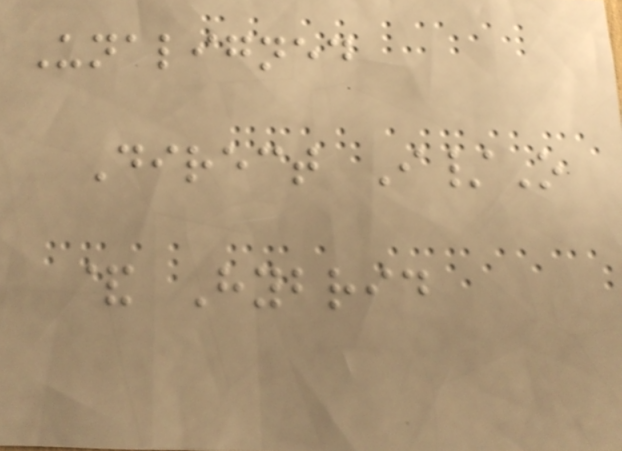Unaligned
Direct I/O
& Hybrid
